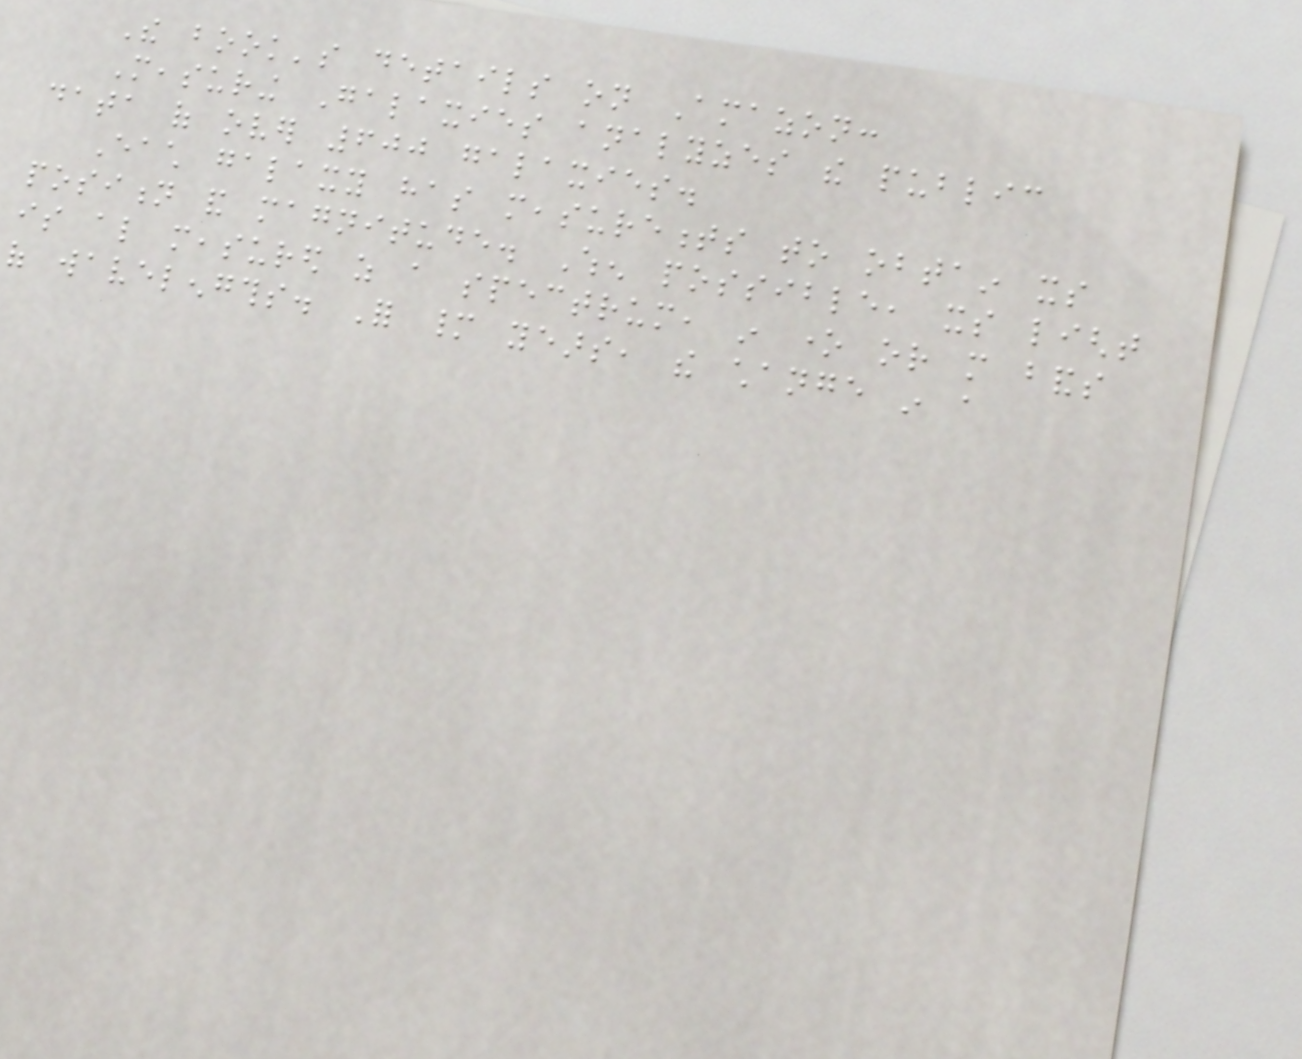The book's details on Amazon:
Measuring Galaxies analyzes the public
data of over 600 galaxies.
Each galaxy has measurements to obtain its
position and magnitude. When possible, its light
is also measured as a spectrum, in one or more bands
of wavelengths. For many years, the change in a
